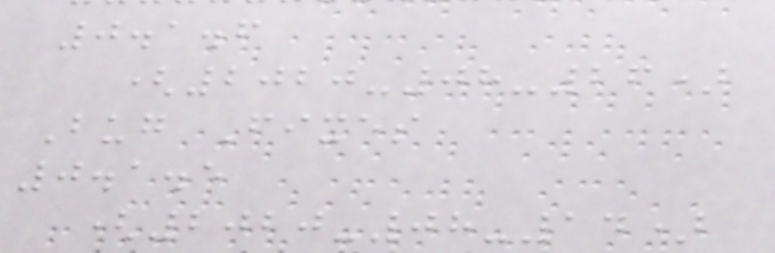0.1.6
(2020-08-26)
Bug Fixes
0.1.5
(2020-08-14)
